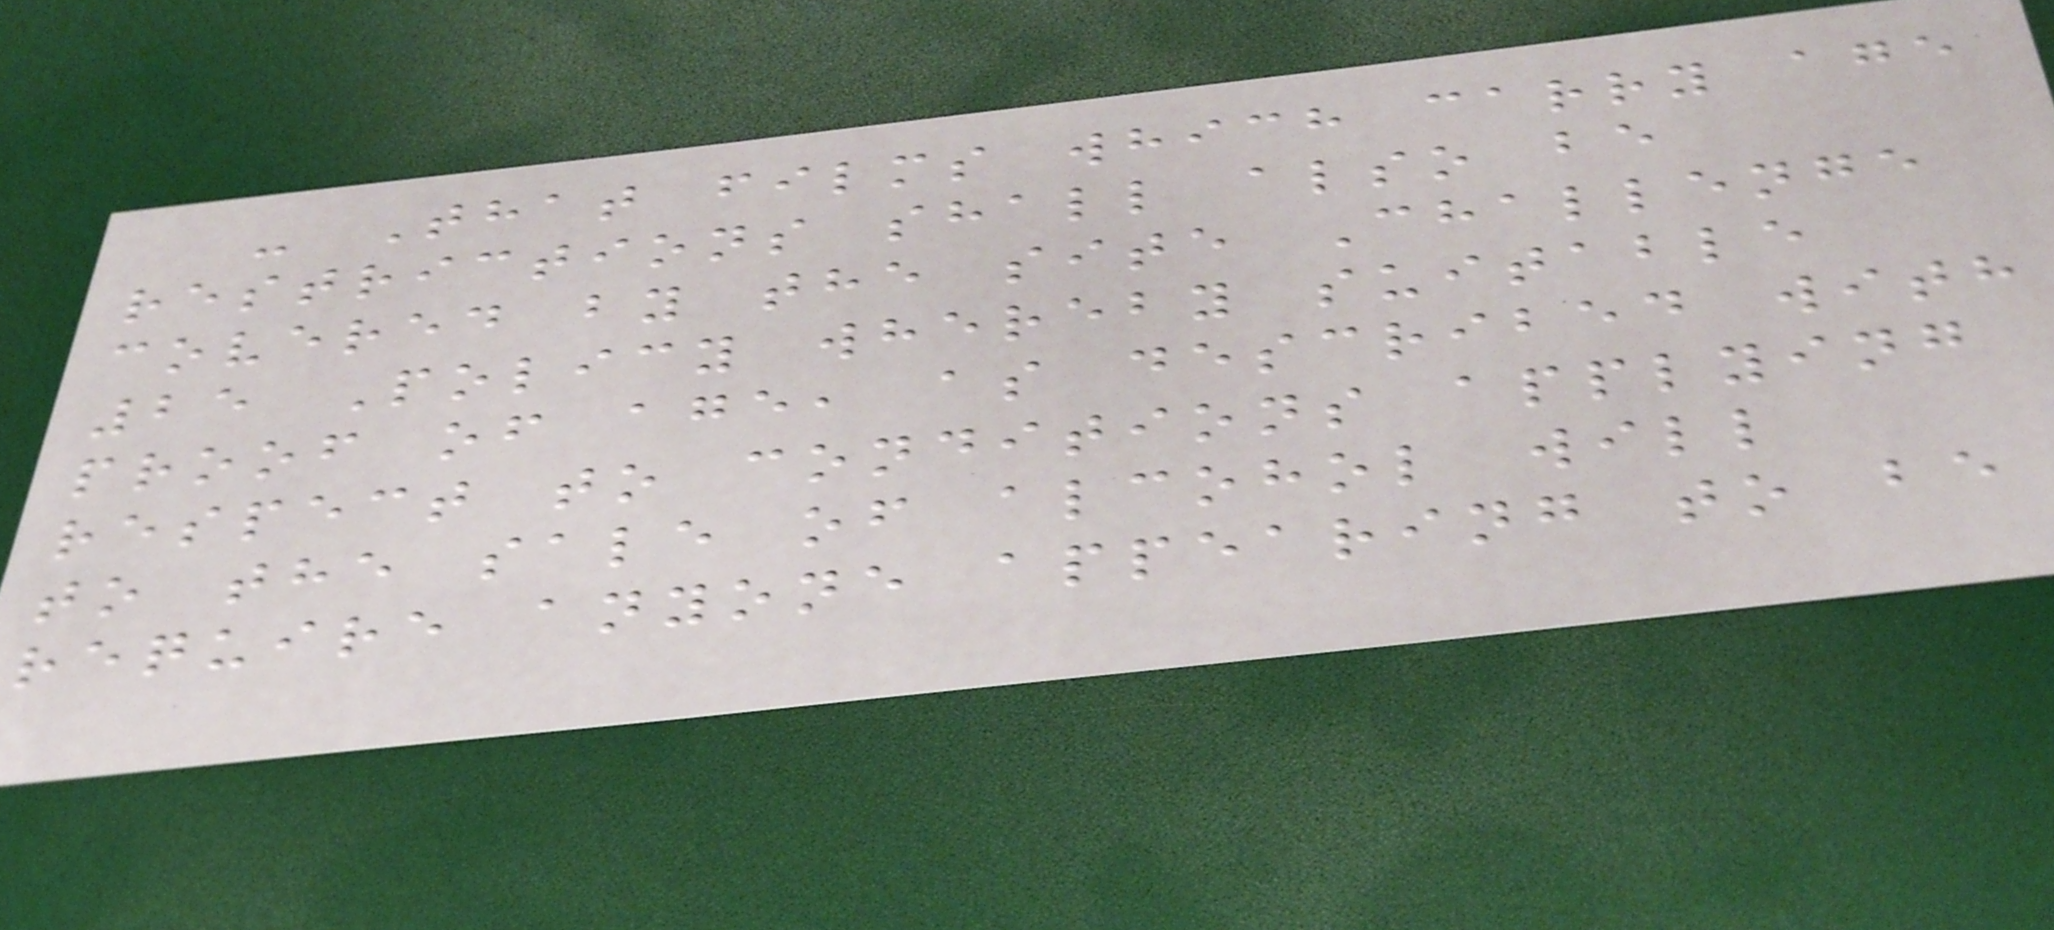- That films which carry age
restrictions shall also be
covered by the site Challenge
25 Policy whereby suitable
proof of age, as described with
respect to conditions applying
to the sale of alcohol will
require anyone appearing to be
